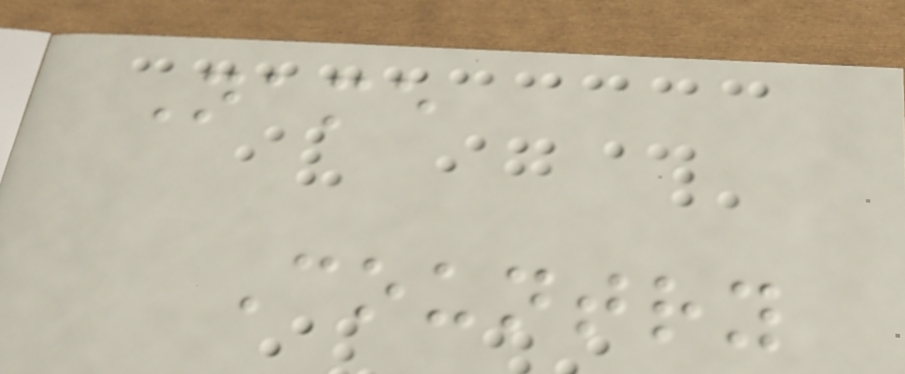Name
Country
